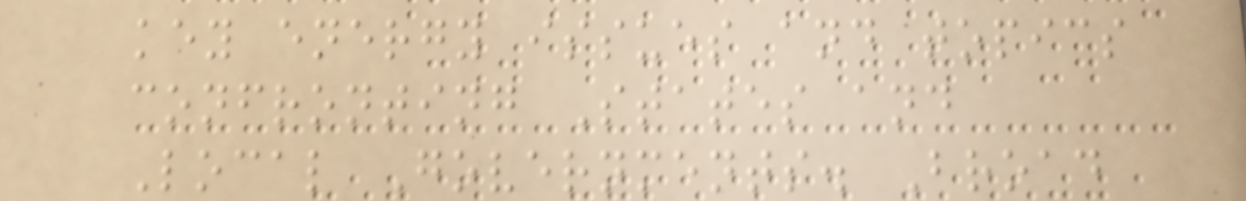key energy issues and topics
confronting States and
Local Governments. Broad
